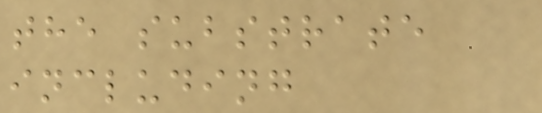the substrate
including
